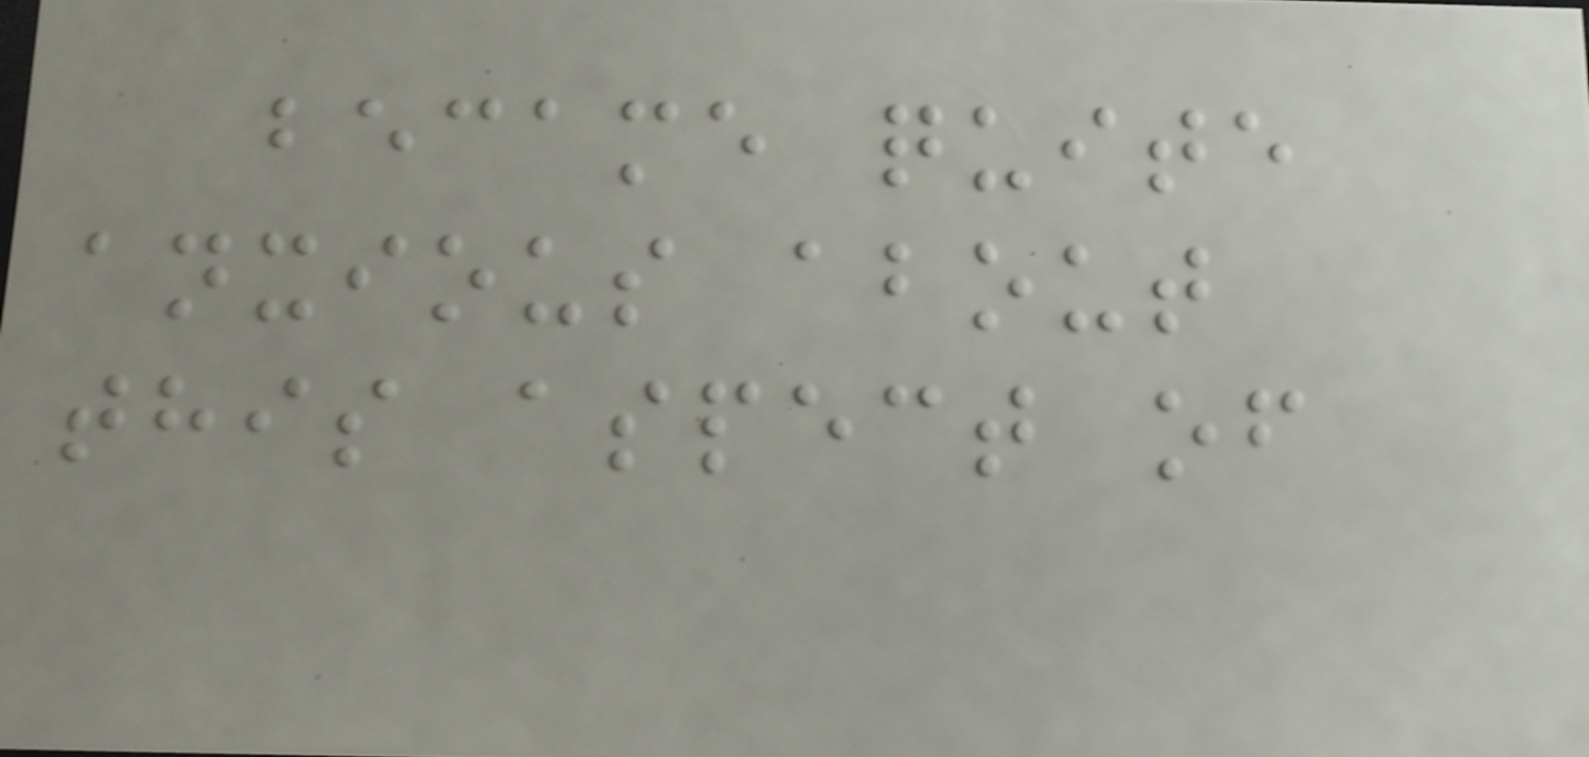became quite
anxious about
this aspect of
